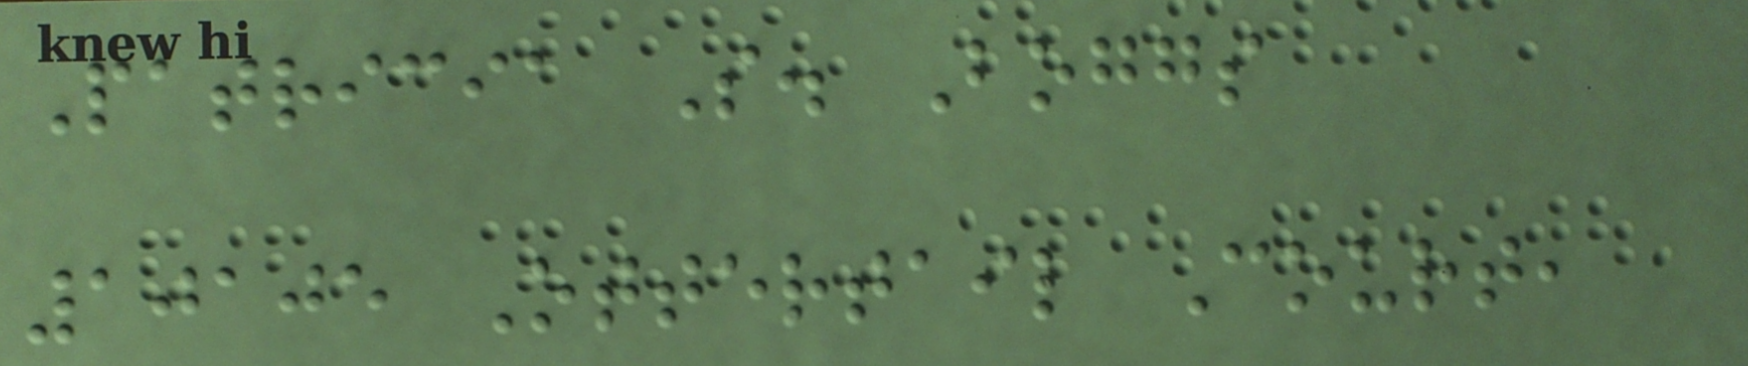Patricia S. Boggs
10105 Ottertail Court,
